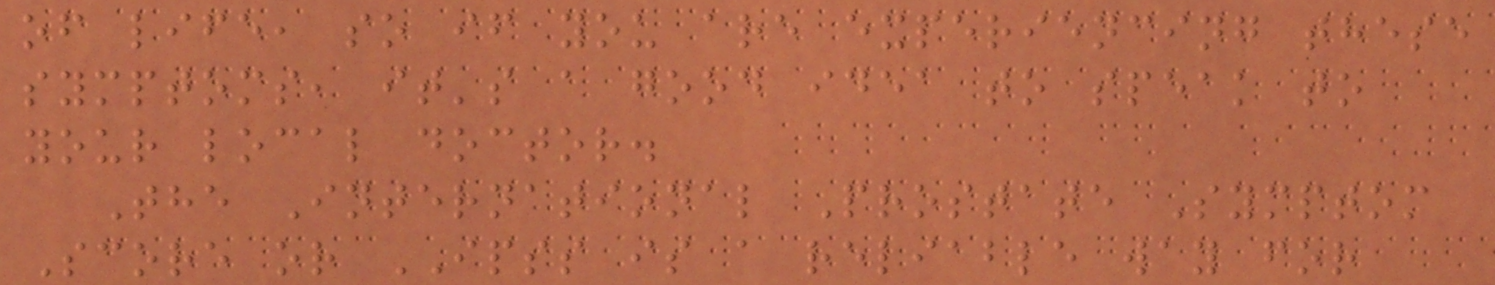of life, so if you are experiencing these
symptoms, it's a good idea to speak to
your local doctor.
The International Prostate Symptom
Score or IPSS is a reliable way for
